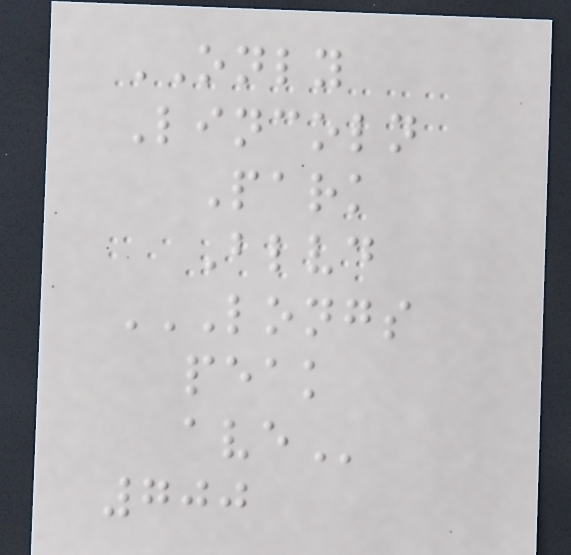ONLY
Lincoln
Park
Blvd
LONGS
PEAK
AVE
700
